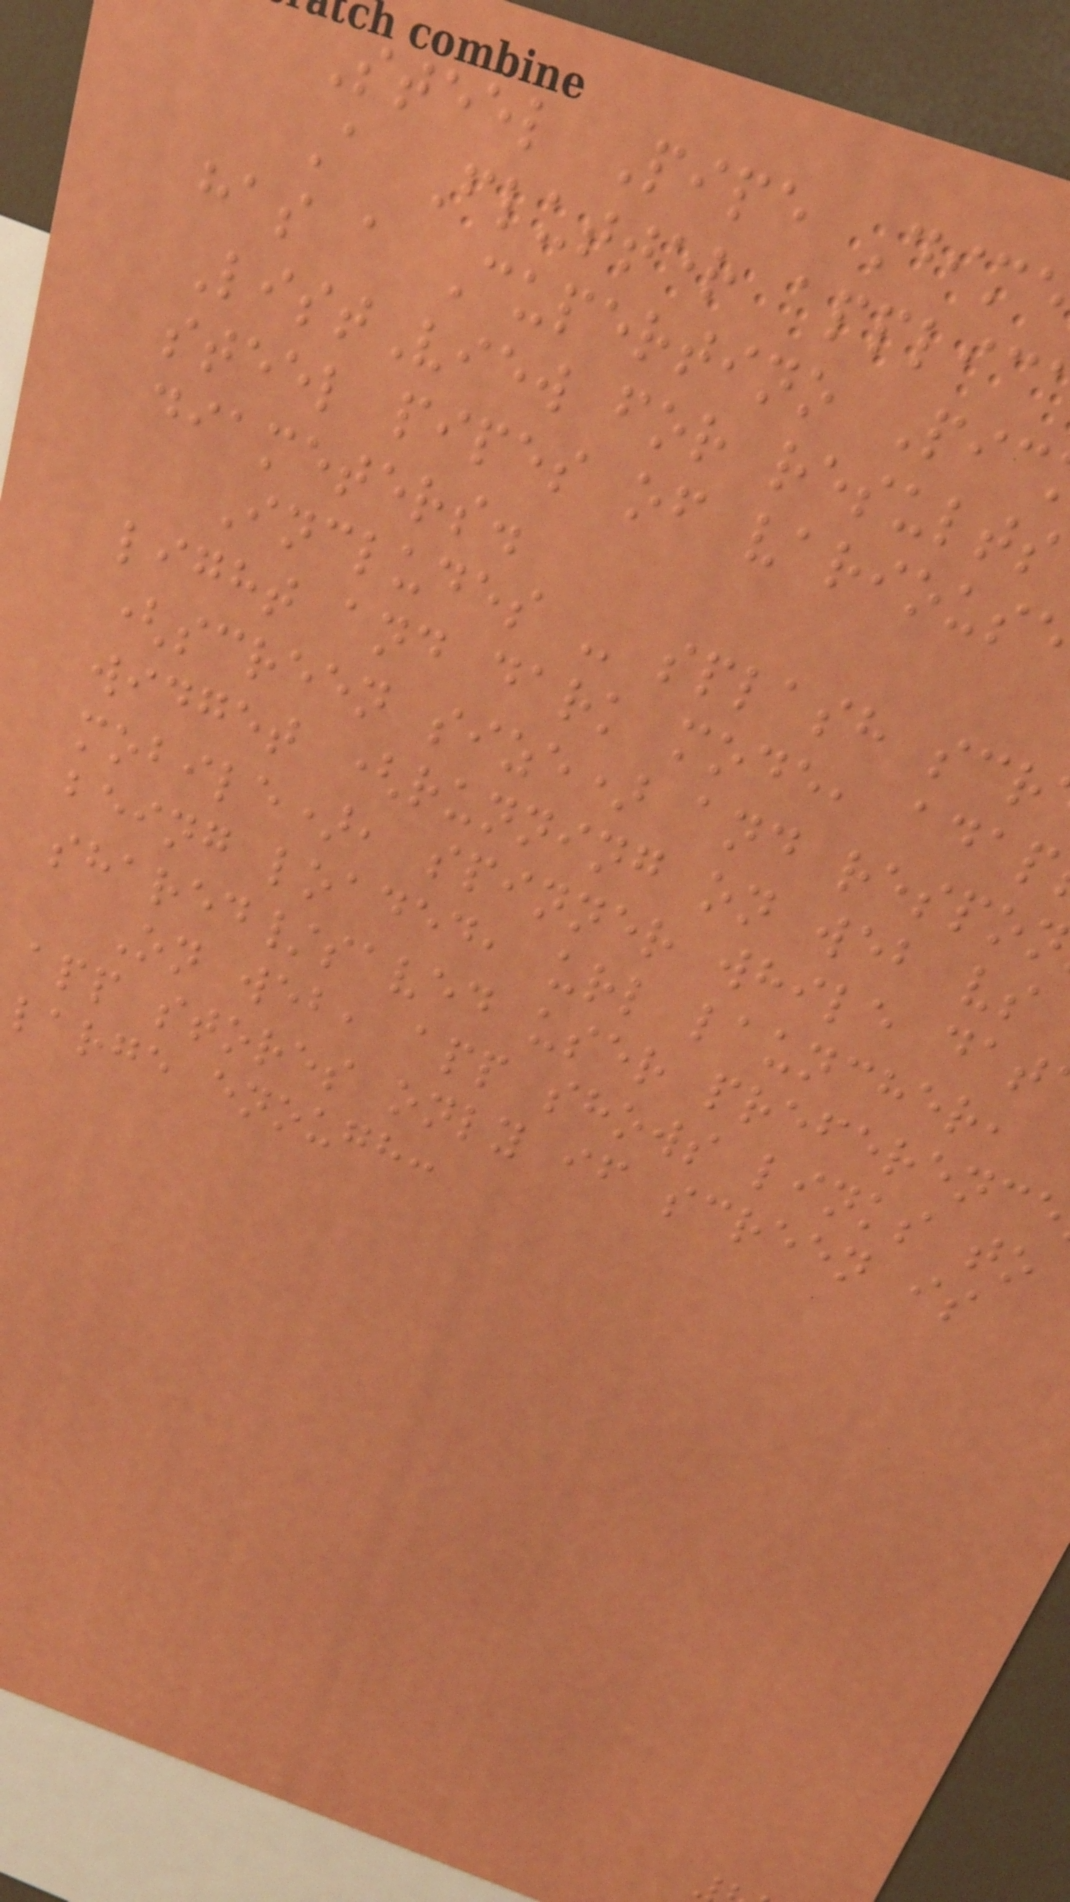Steel Pipe Dim
A Flutter applic
has a Cupertino Pic
ListView for results
steel pipes of various
diameters.
Includes - splash scr
light and dark mode, adap
(screen size) and respon
widget (running on web vs
mobile), spinner while dat
being loaded, url launcher,
shared/saved user preference
On web, app shows links to
app stores only if screen is
large enough:
